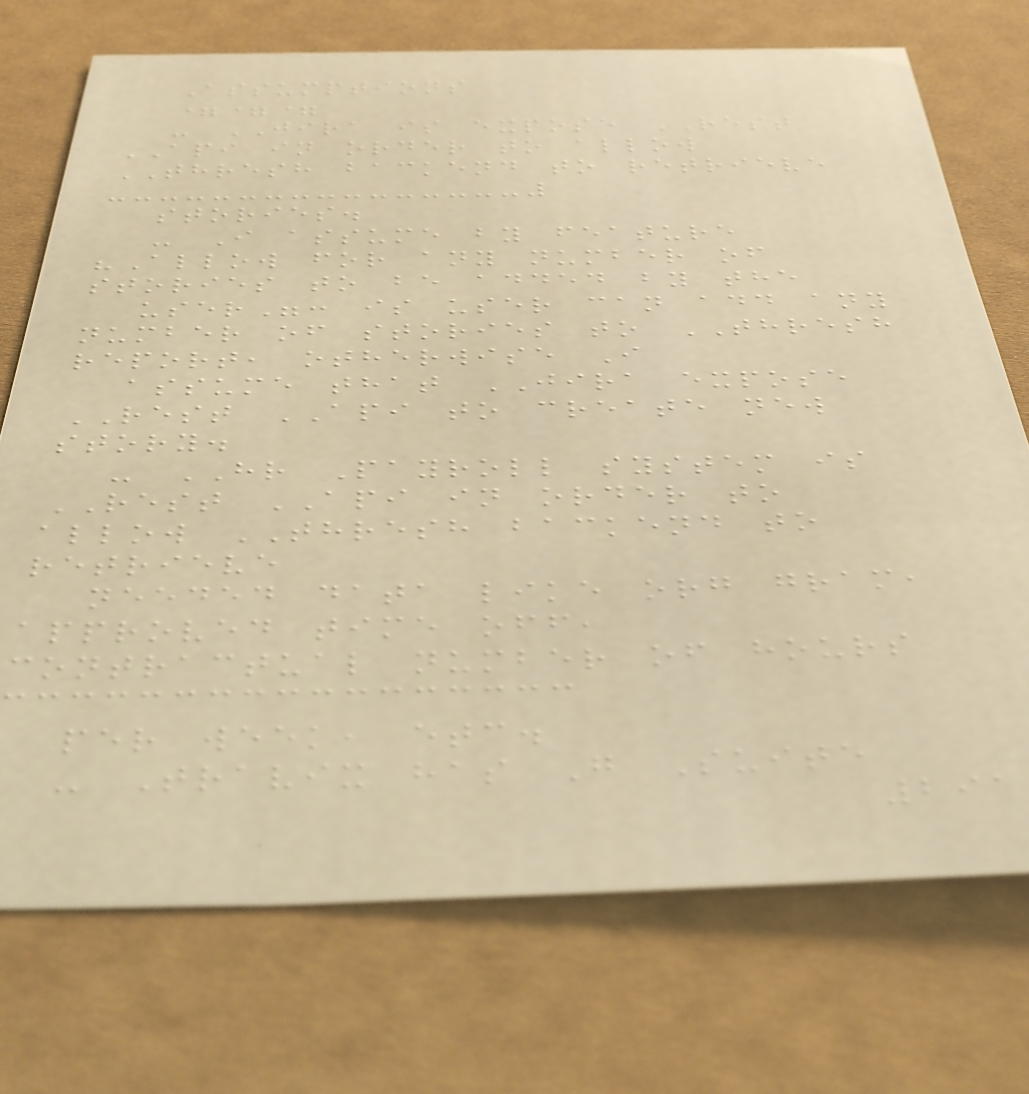Assumptions
===
- JIRA is expose REST
API in order to allow
THRESH backend to retrieve
stories.
- I assume by feature
"Allow for any number of
stories to be added by the
user": is user can add any
number of stories to THRESH
report, otherwise I
assume that JIRA expose
REST API to create new
story.
- HR Payroll system is
REST API in order to
allow THRESH backend to
retrieve
needed data like org gram,
approved time off,
contractual number of hours
per week, etc.
- Travix has G Suite
291
